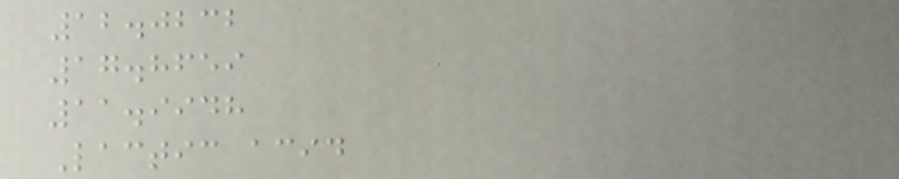12.0232
17.8659
11.9948
Lactic acid
